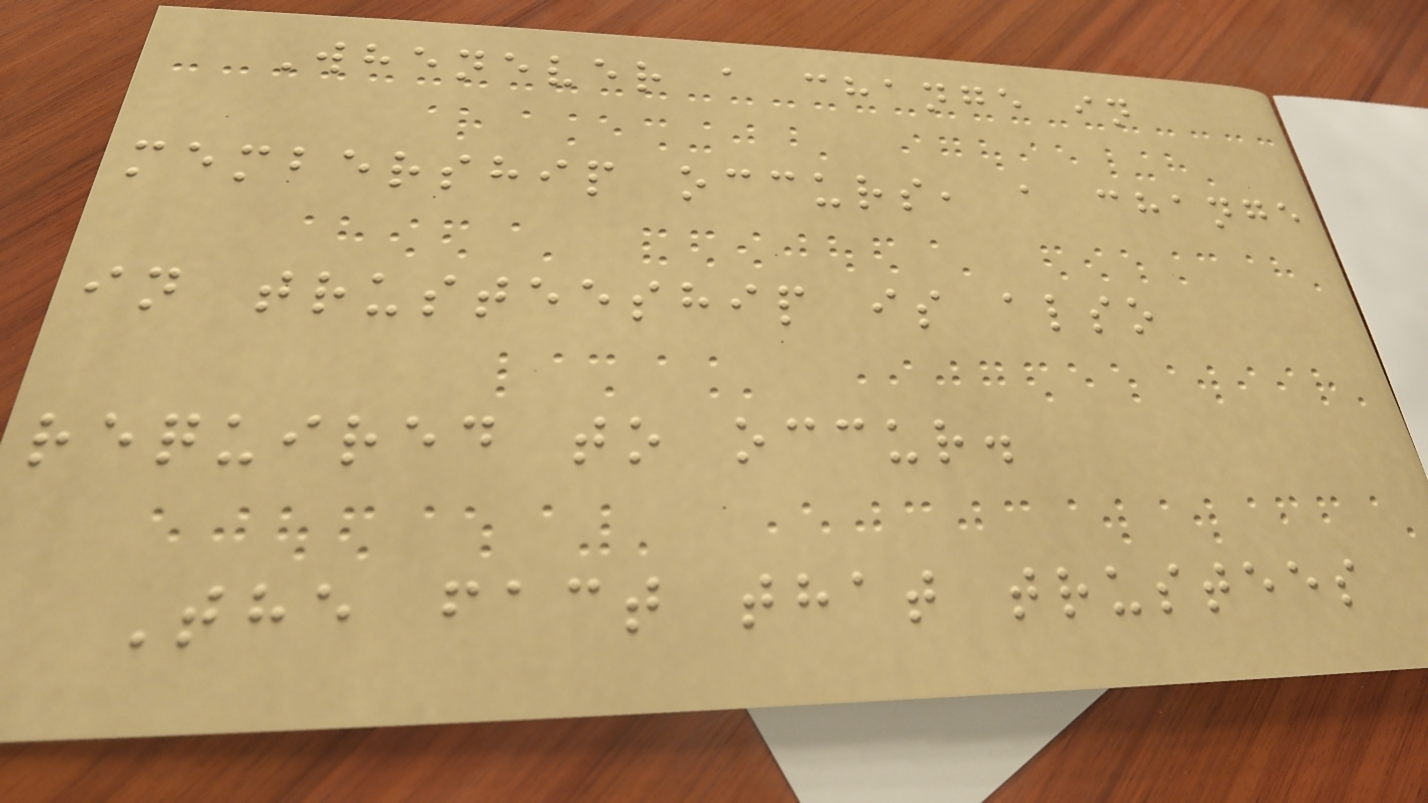Whenever a change in
membership occurs, a change
in trusteeship is also
required to occur.
The fact that trustees
